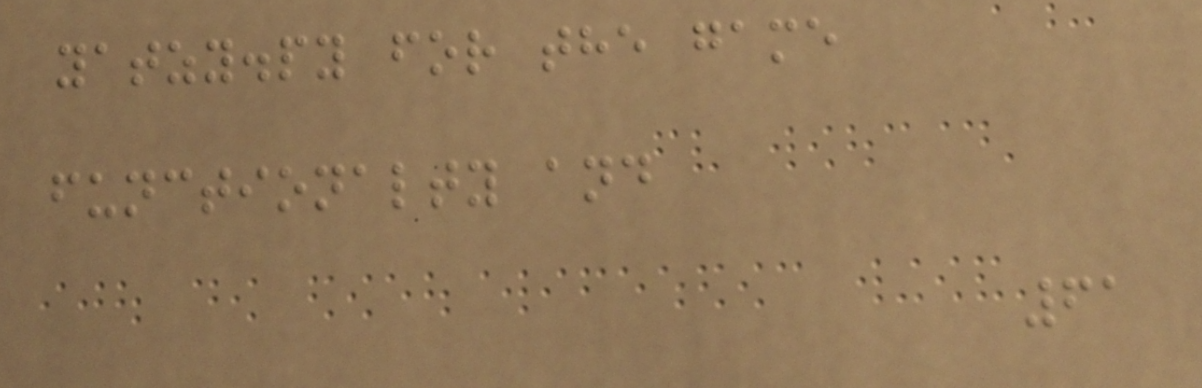yatzy.py for the game
functionalty and
61
